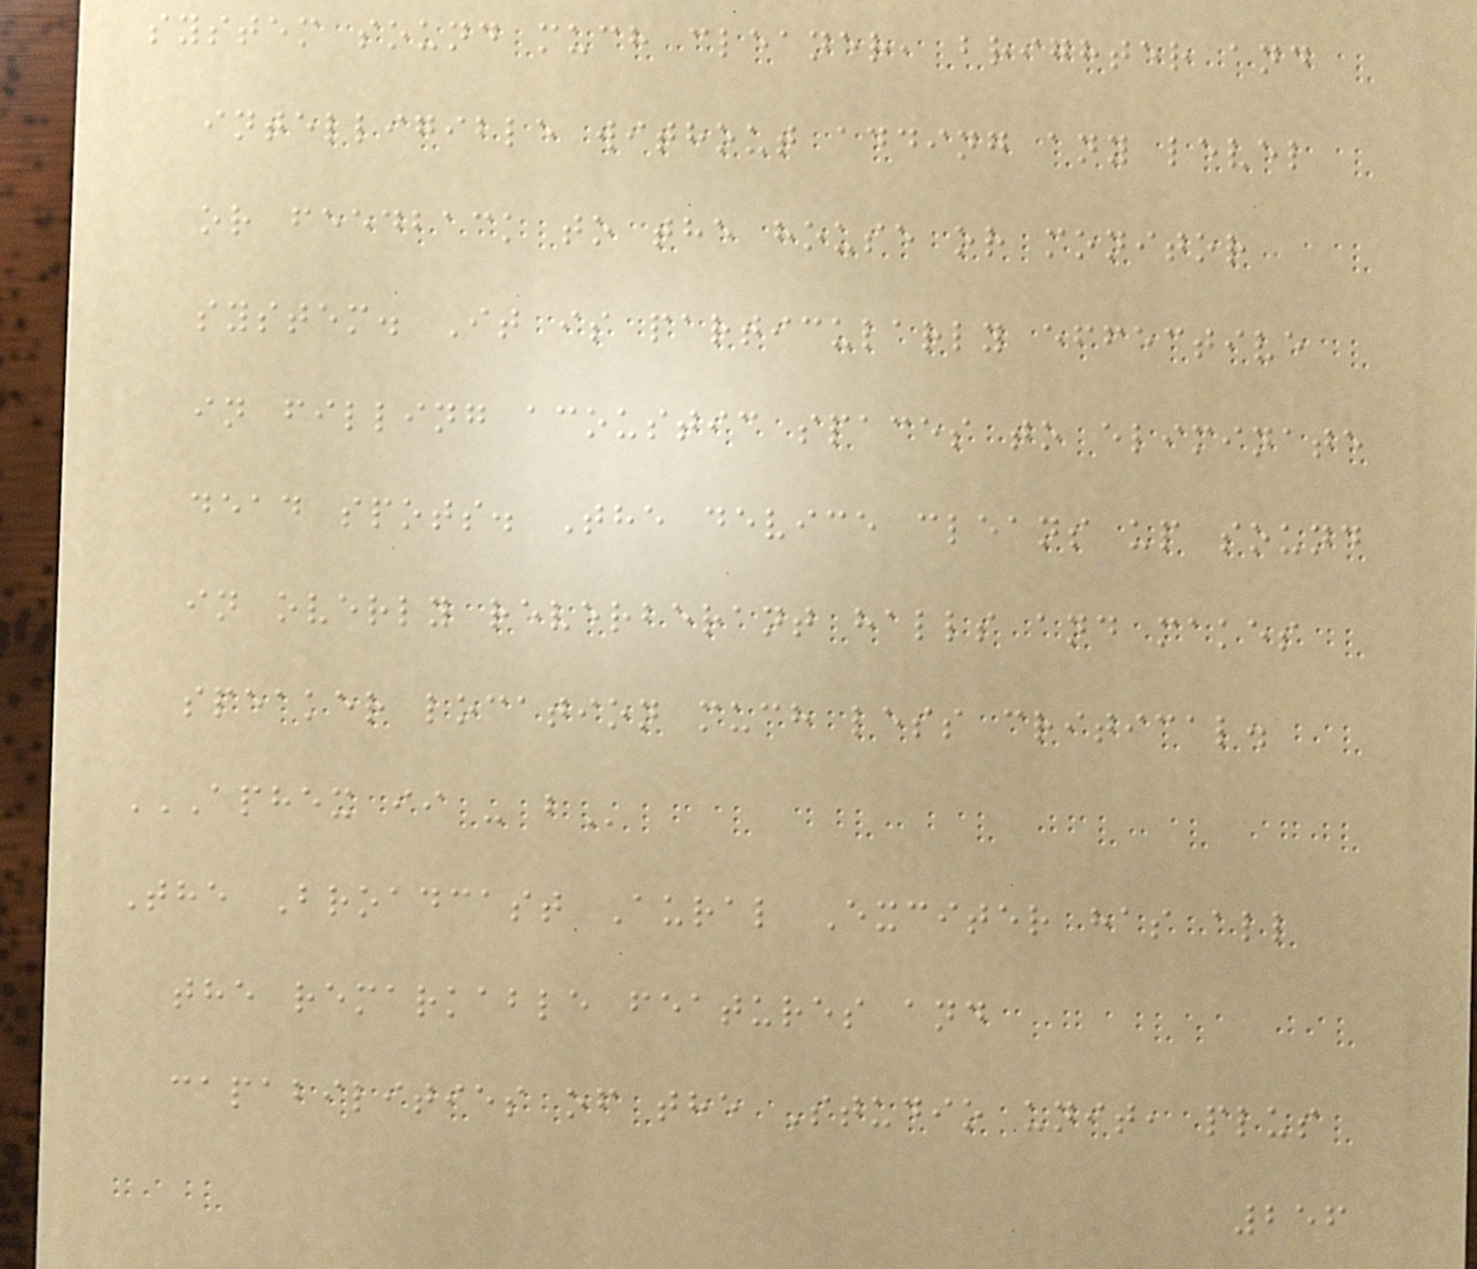system sound much cleaner, brighter and
intelligible without adding any level
or feedback to the house or monitor
system. It is particularly effective
in filling acoustic spaces to eliminate
dead spots. The device cleans up sound
in overly reverberant halls and makes
speaker location much less critical.
APHEX II - B
The Broadcast Aural Exciter has all
the remarkable features and
capabilities of the Studio unit, plus
256
